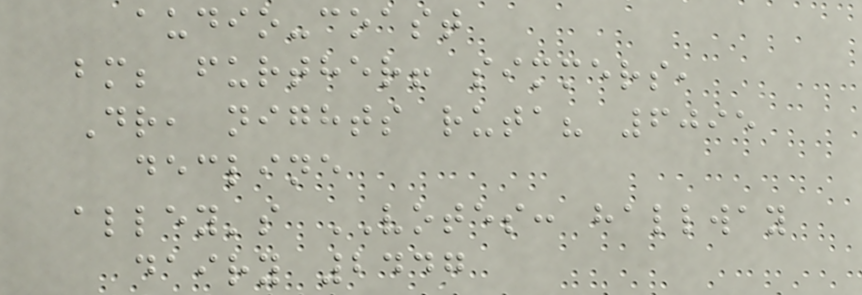audio-coast
bm; further! simmers,
Dr, nights ruta? 6095
decline
alley's VOTES: hallway
dairy 2447
